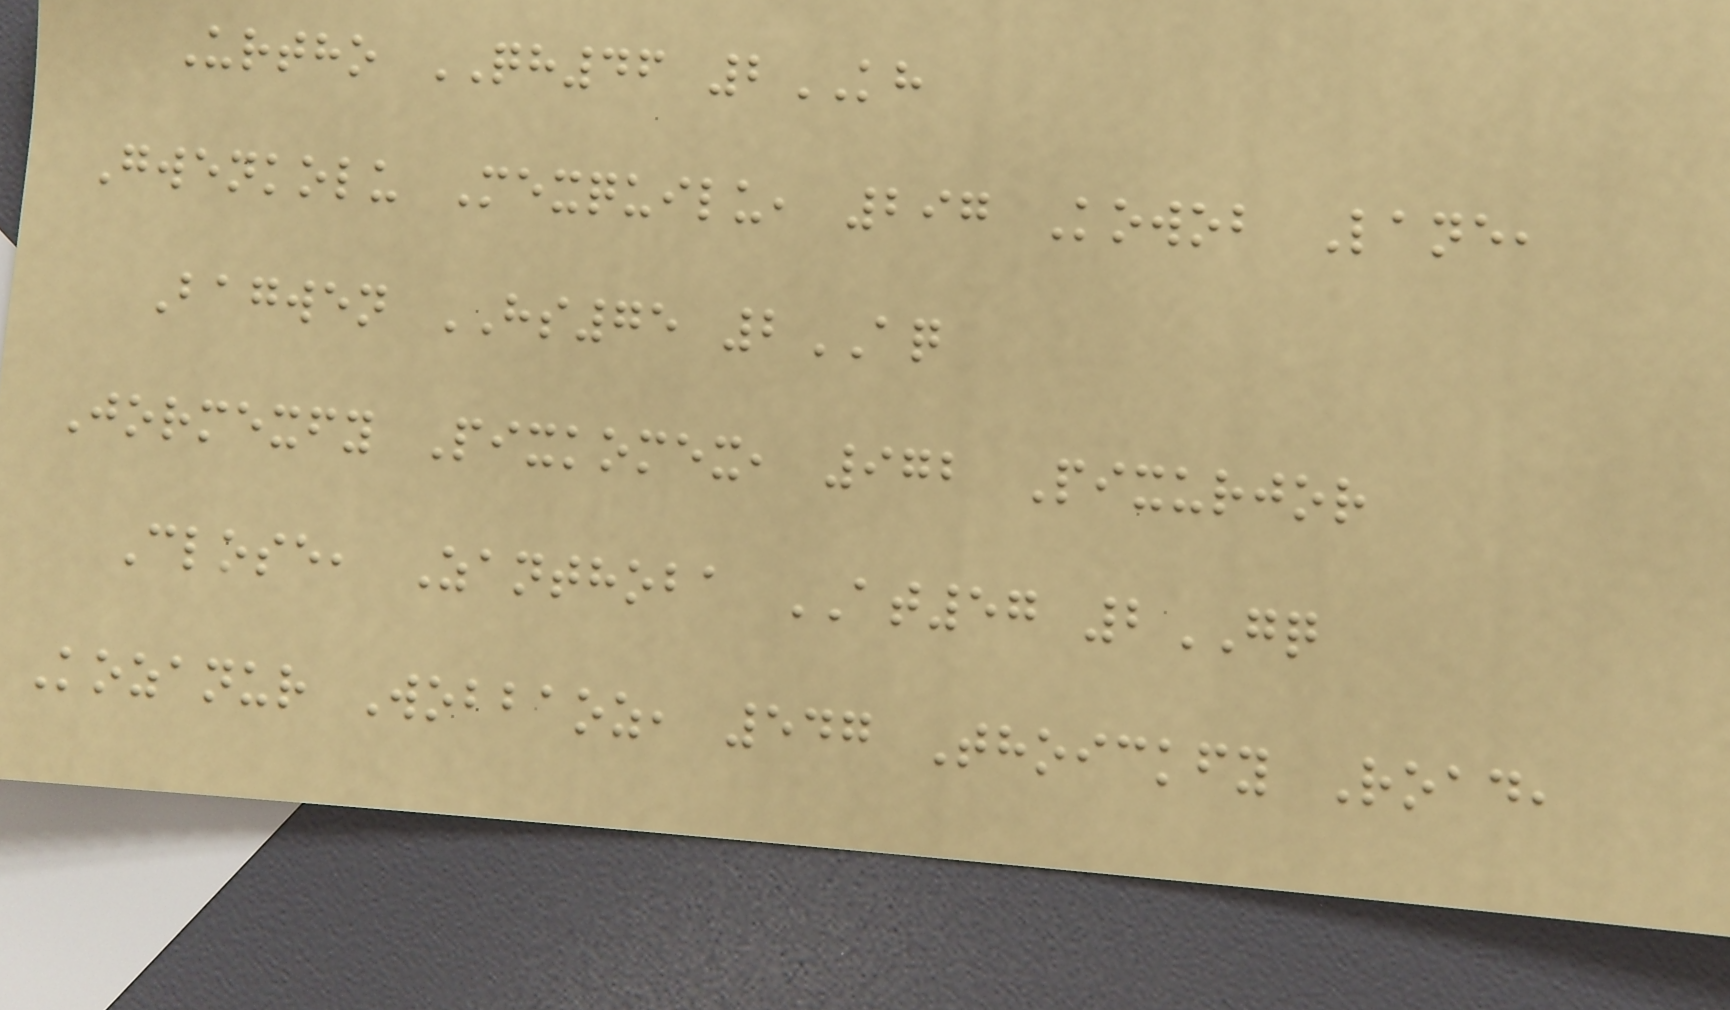Urtho QH46 2KH
Gwenkolu Mexquilu, 297 Kowob Lane,
Bagwen HS75 2AQ
Jormexfy Pixkomex, 972 Pixurjor
Close, Zanthoba AT57 2GQ
Kozanur Wobbaoz, 547 Thoickfy Road,
